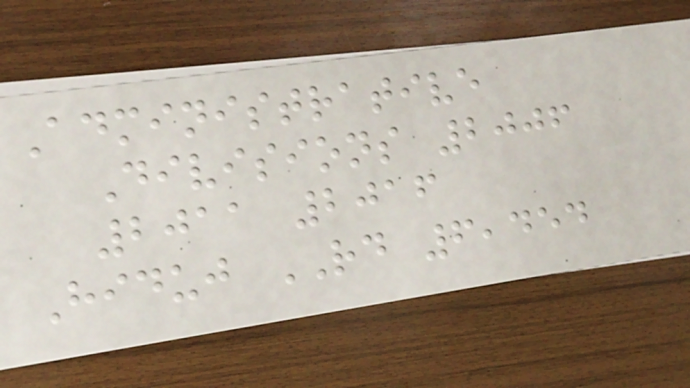Administrative
Divisions 2006
2011 2016
Hiduj RD 6,454
